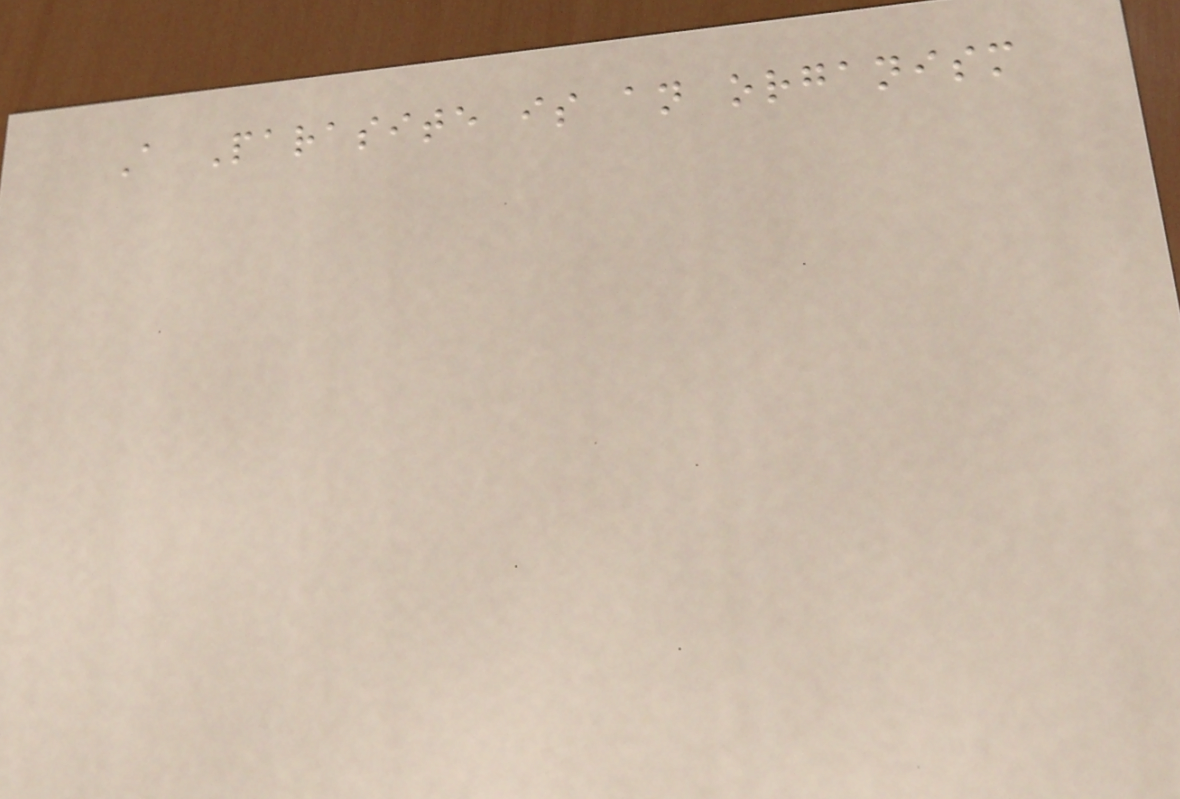A Parasite is an organism
